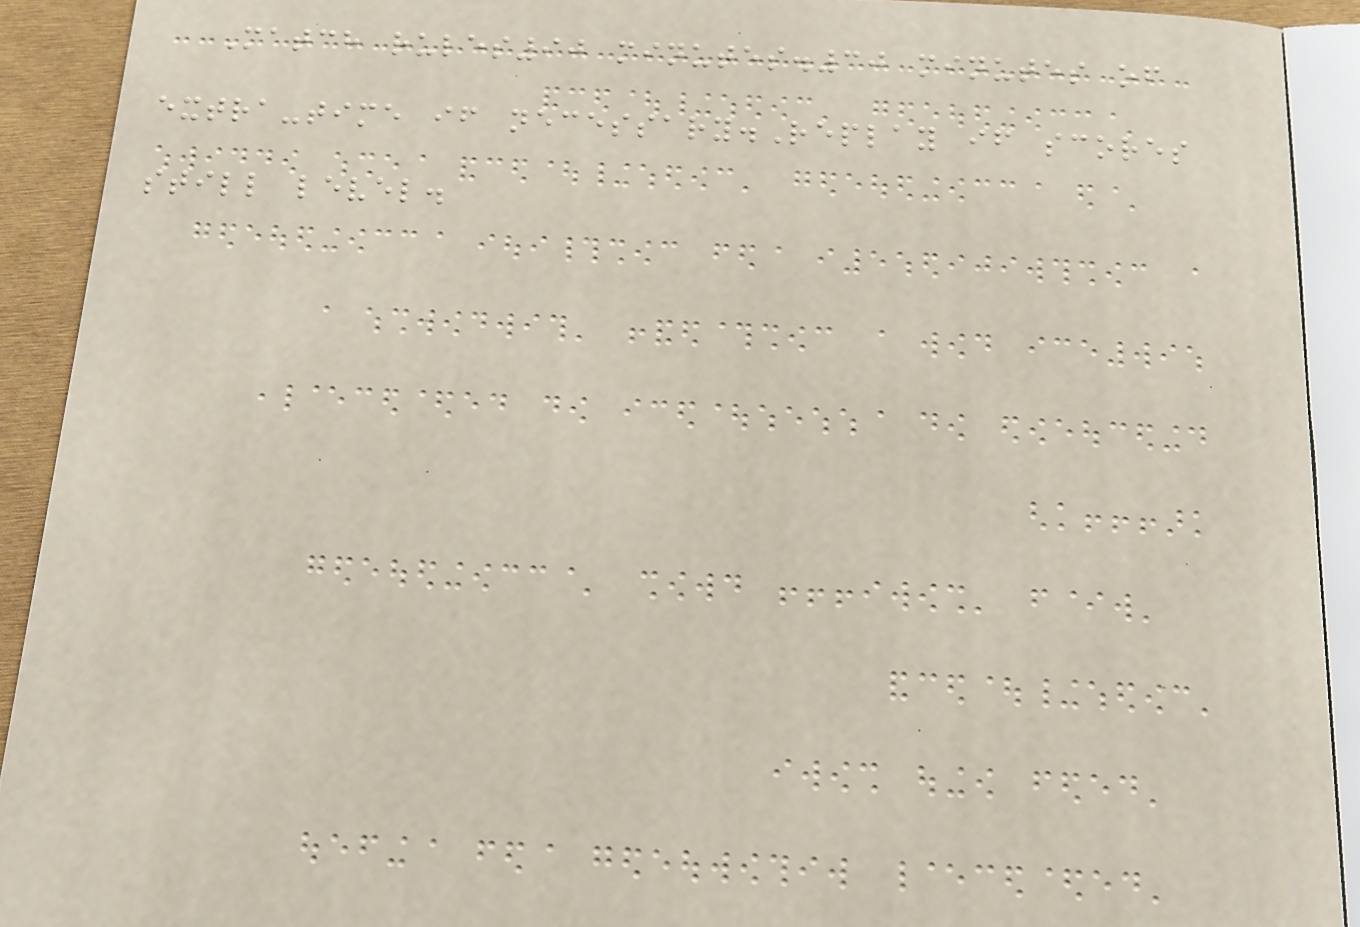Match rules90 minutes.30 minutes of
extra-time if necessary.Replay if scores
still level.
